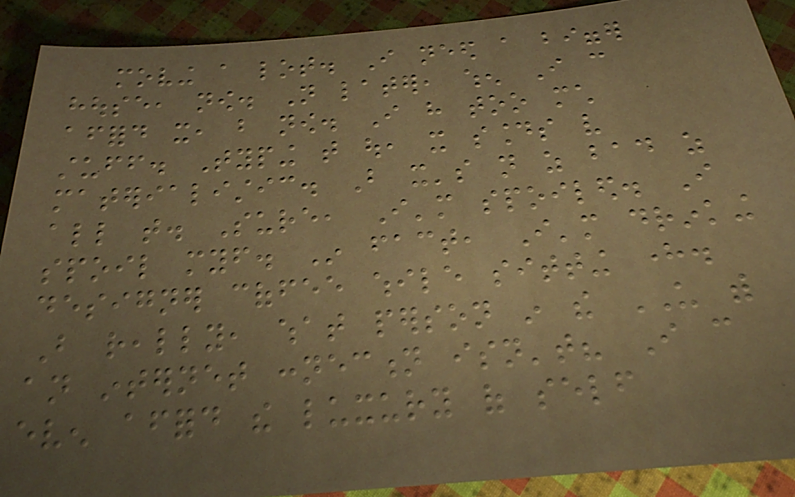moving a lot. I need a bigger
house, now. Not later, when I can
afford it, but now. I have too much
stuff. Typing that out, it sounds very
materialistic. But it's not as bad as
all that. Sure, I'm spoiled. I
spoil myself. In fact, I'm drinking
designer coffee while sitting here.
But really, what person in the US with
an internet connection isn't? I can
even afford the luxury of self
